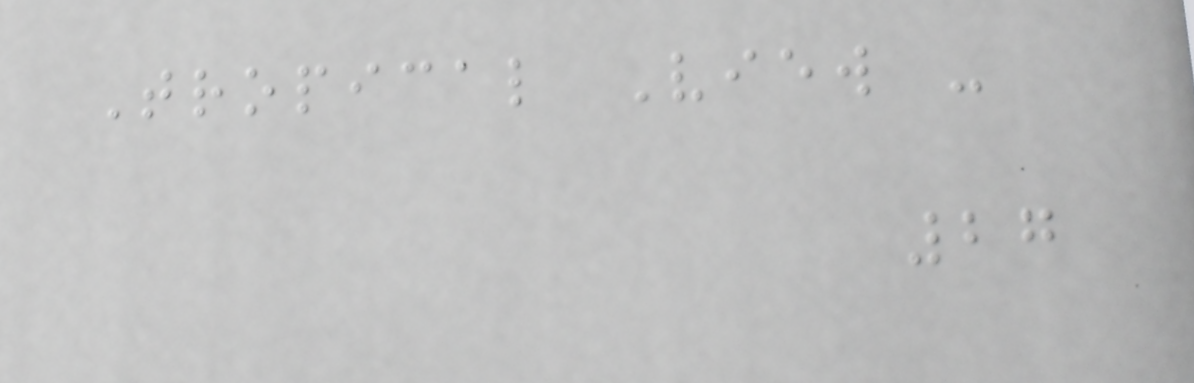Tropical View -
27
